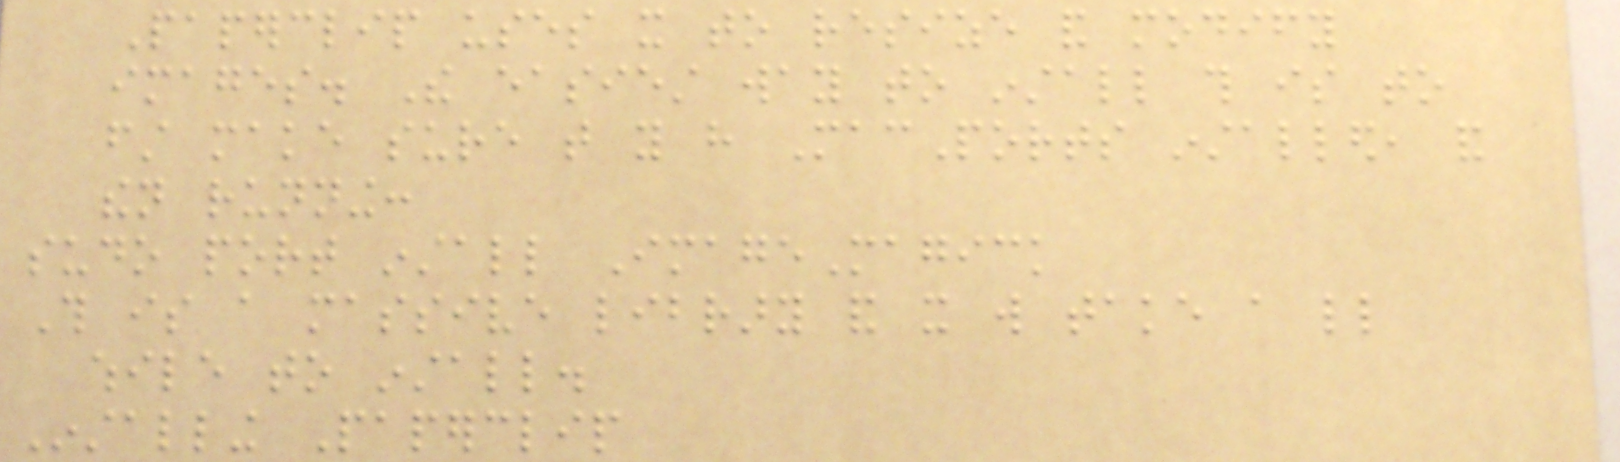Paperclip uses it to resize and modify
images. The easiest way to install this is to
first make sure that you have MacPorts installed, and
then running:
sudo port install ImageMagick
This is a massive library and it will take a little
while to install.
Installing Paperclip
